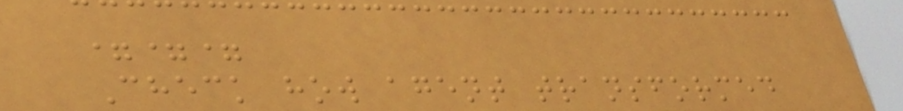===
Check how agent transformed
